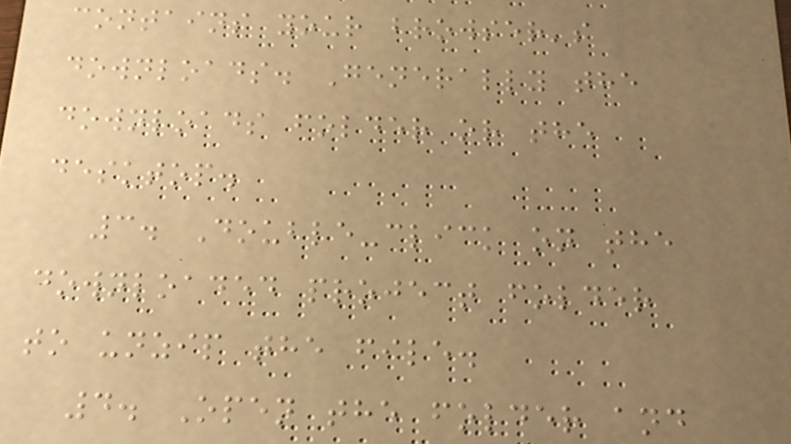contains your browser's
downloads. Generally the
downloads folder or the
desktop.
3. Double-click on the
downloaded project folder
to unzip the file.
4. Open the folder and
